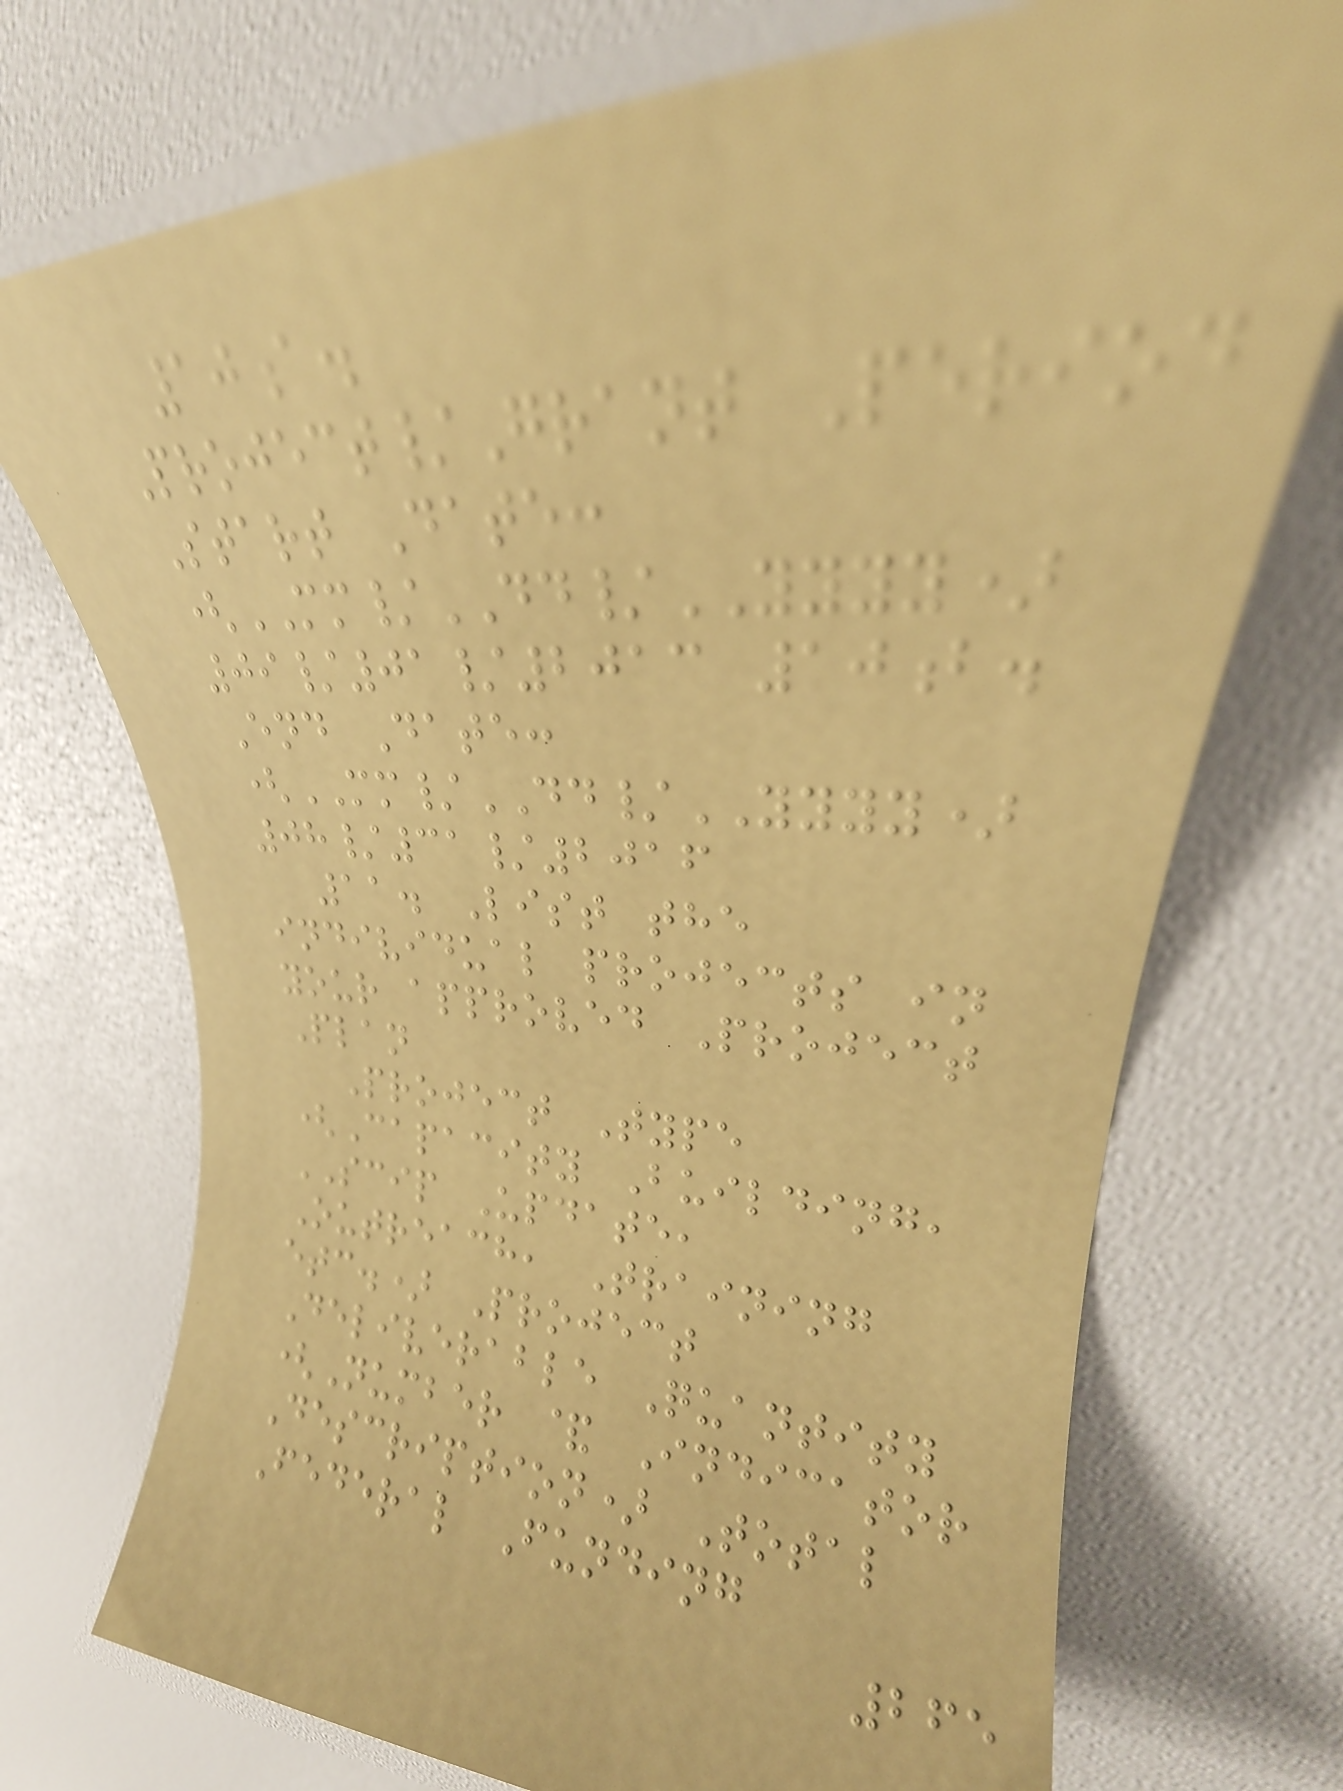10a.
Project/Grant Period
Start Date:
(MM/DD/YYYY)
09/01/2013 10b.
End Date:
(MM/DD/YYYY)
08/31/2016
11. List the
individual projects in
your approved Project
Plan
Project Type
(Capacity Building,
SCIP Update,
Outreach, Training
etc.) Project
Deliverable Quantity
(Number & Indicator
Description) Total
Federal Funding
265
